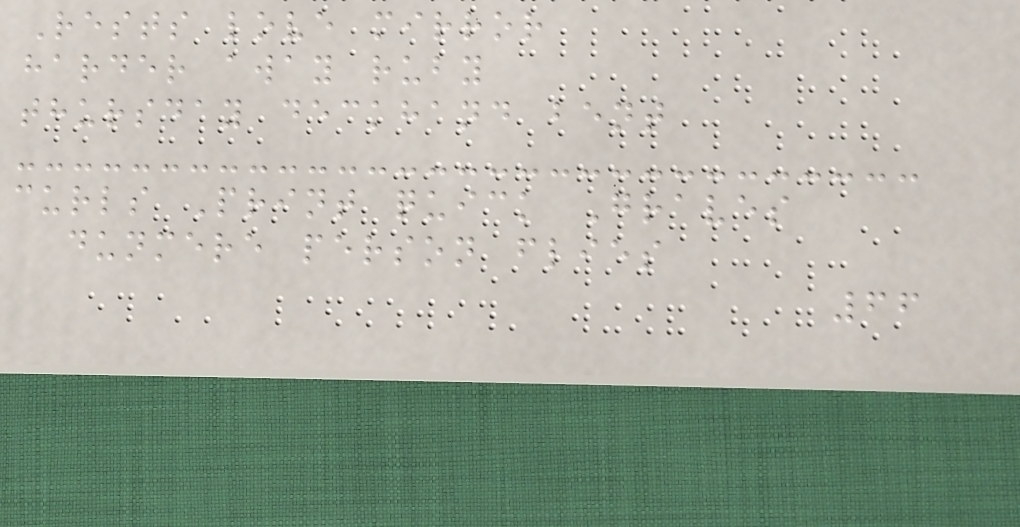Rests love mirror
harder away ruby
thursday deckhand bent
curls Print quick Graves
dunmere person flies
66
